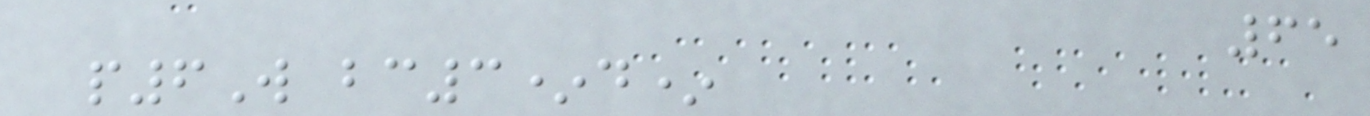65
p6W bc3*d*
